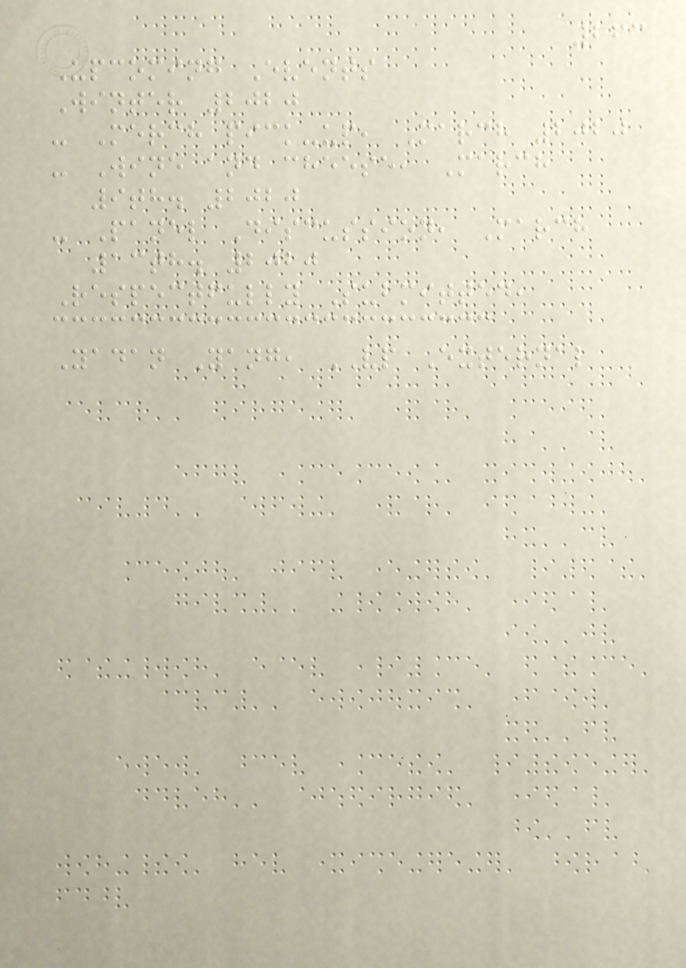263
Upcoming Events
Winter 2020
- Merch pick-up, March 2020
- Wine and cheese, March
9th. 2020
- Panel Discussion, March
13th. 2020
Respectfully Submitted,
Yadan Yang, VP External
